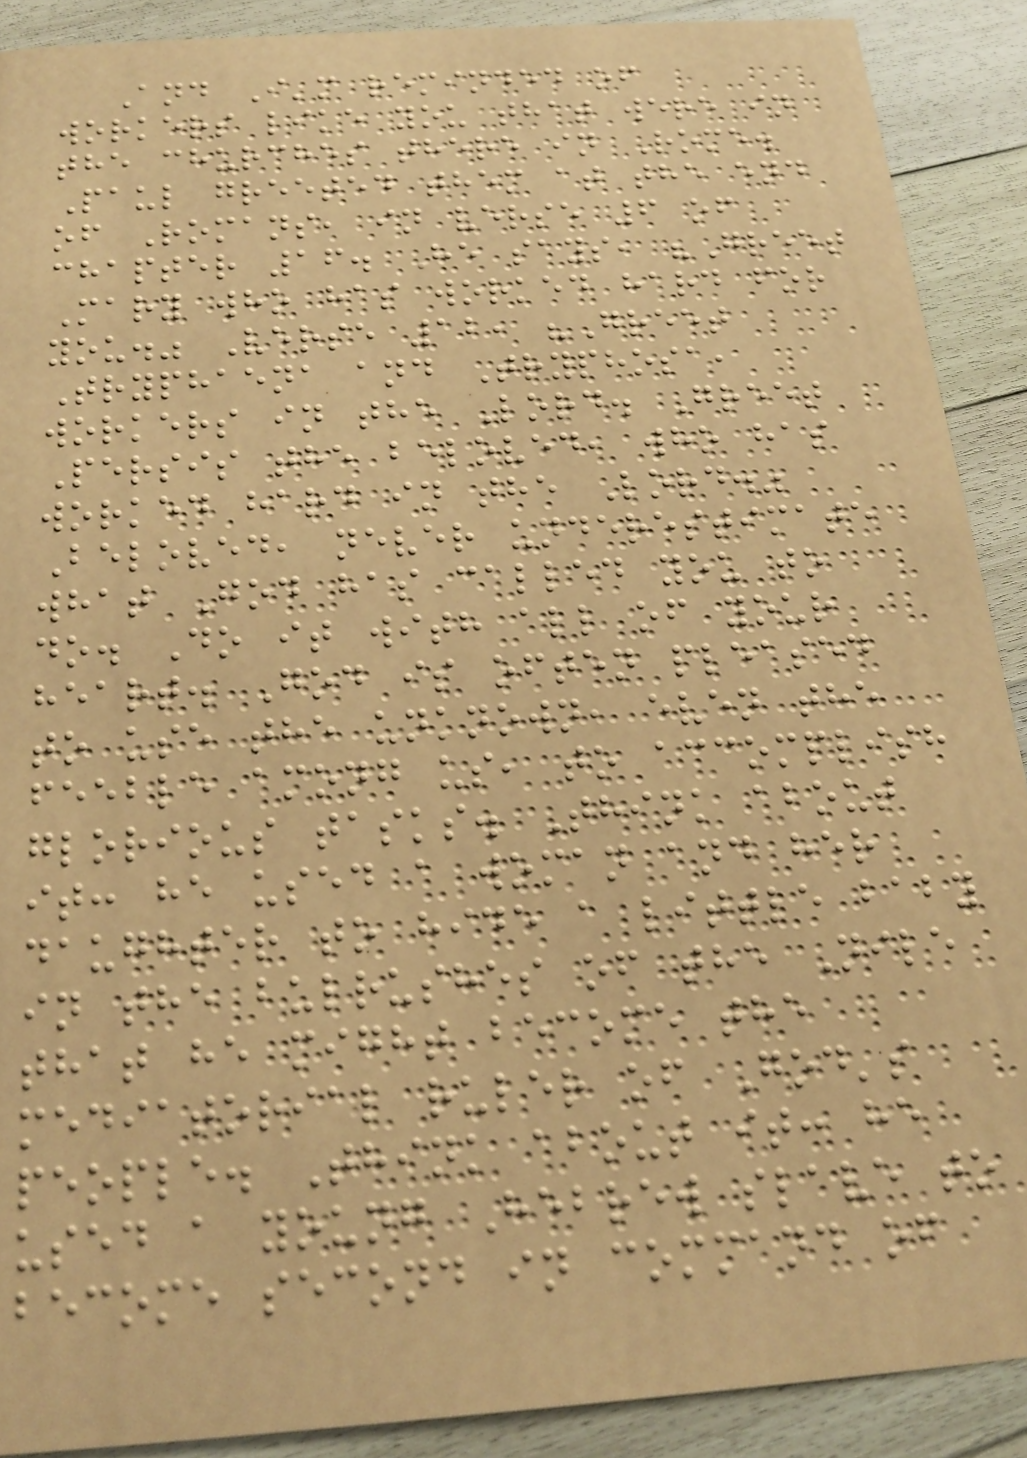And I'm reminded of
workers like you that were in
the churches there in Rome.
Paul greeted them at the end
of Romans, in verse 6 of
chapter 16. He says, "Greet
Mary who has worked hard for
you." Verse 12, "Greet
Tryphaena and Tryphosa,
workers in the Lord. Greet
Persis the beloved, who has
worked hard in the Lord."
Beloved, never underestimate
what God has called you to
do. Do it with all of your
heart. God is often pleased
to use the unknown, even the
feeble among us, to accomplish
glorious tasks. Think about
it: he used a woman and her
daughter to hide a little baby
in the bulrushes of the Nile
that he might become the
mediatorial ruler of God's
people. Think about it: he
used a young Hebrew slave to
become second in command of
